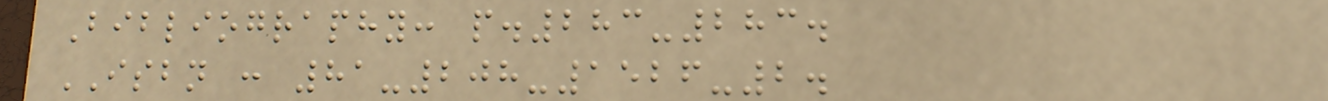Bibliography: p.283-283.
ISBN : 81-208-1526-2.
